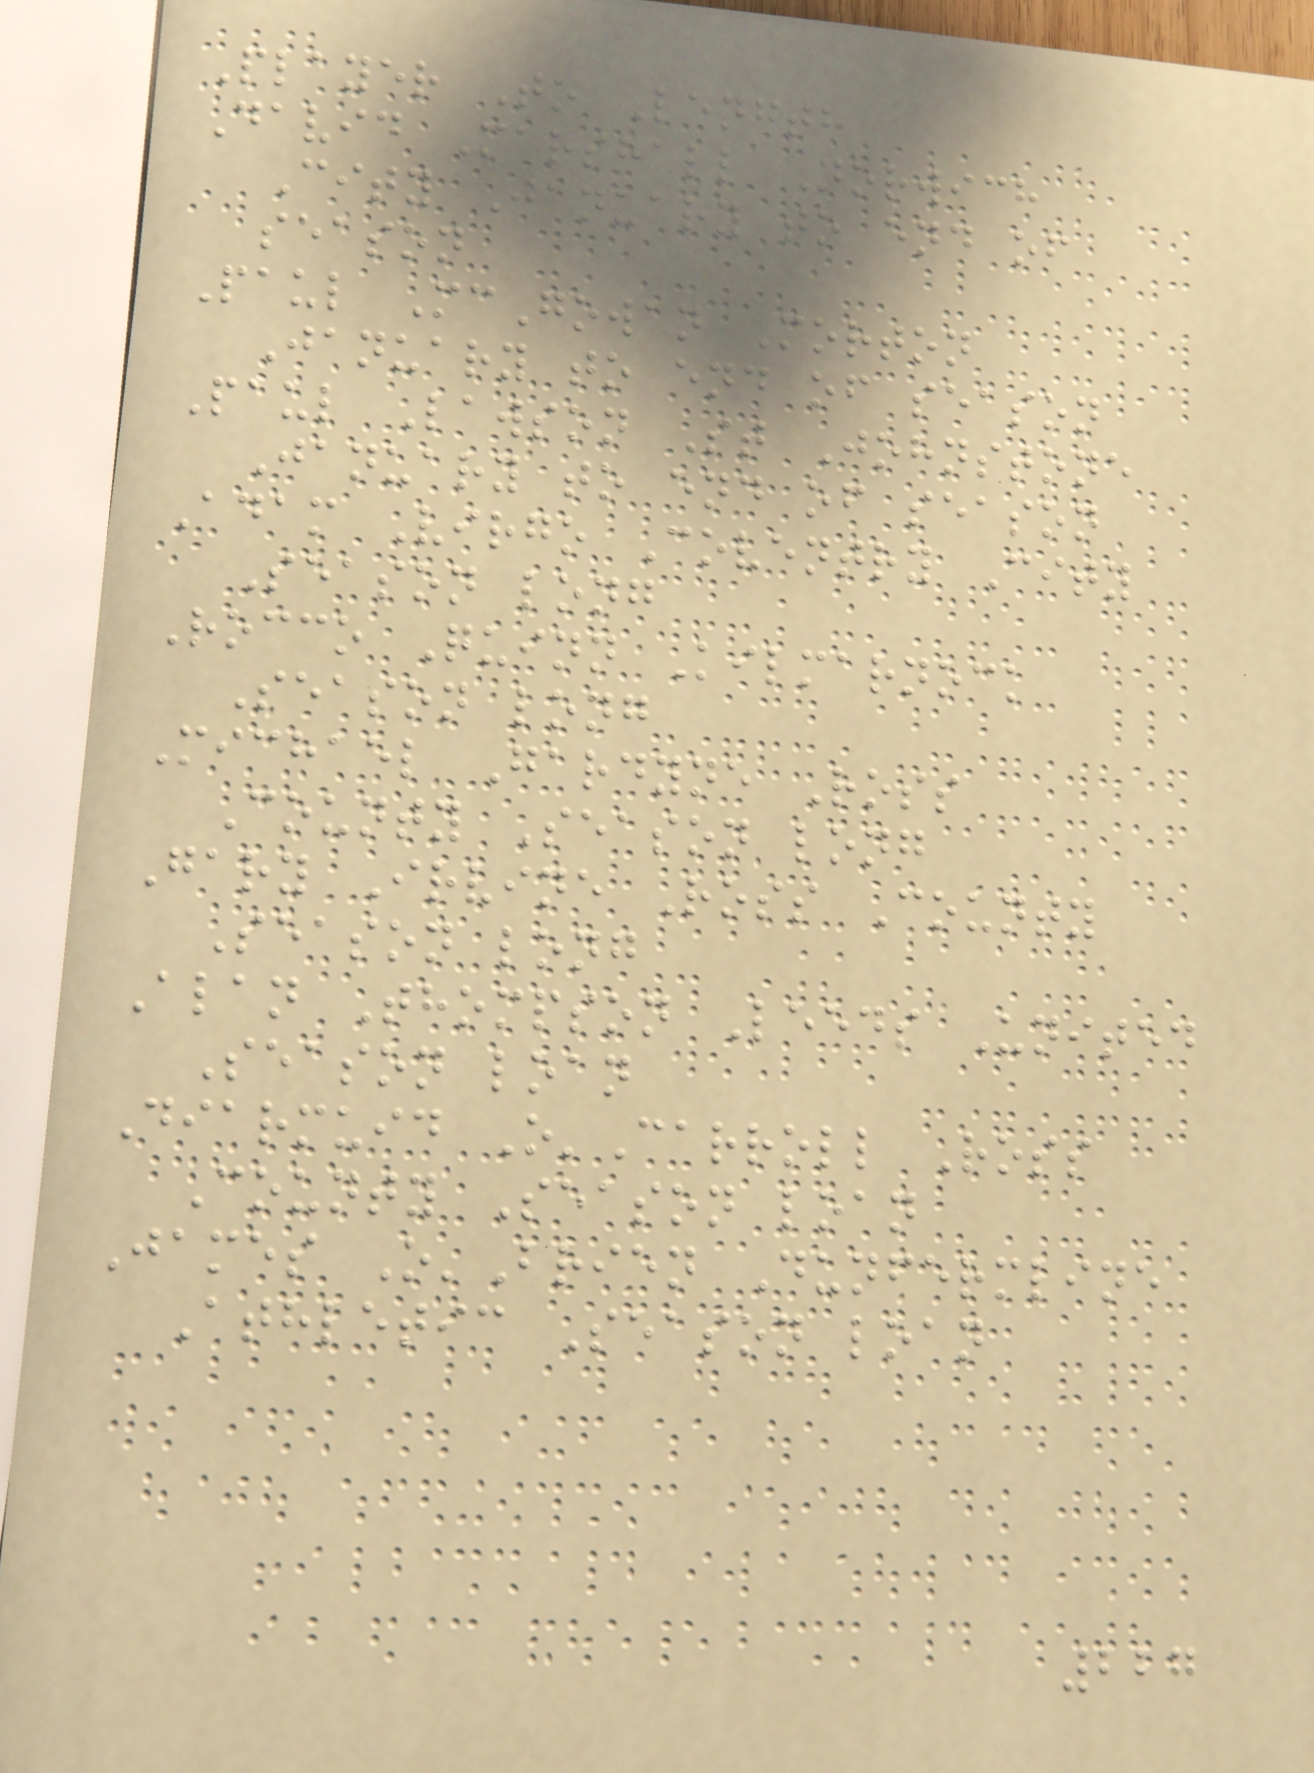Player To Length
David Marshall Norwich
City January to end of
season
Paul McGowan Morton
January to end of season
Paul Lawson St Johnstone
January to end of season
Adam Virgo Coventry City
Season long
Rocco Quinn Kilmarnock
Season long
Michael Gardyne Ross
County Season long
Gary Irvine Ross County
Season long
Alan Thompson Leeds United
Season loan
Diarmuid O'Carroll Ross
County Season loan
James O'Brien Dunfermline
Athletic Season loan
227
